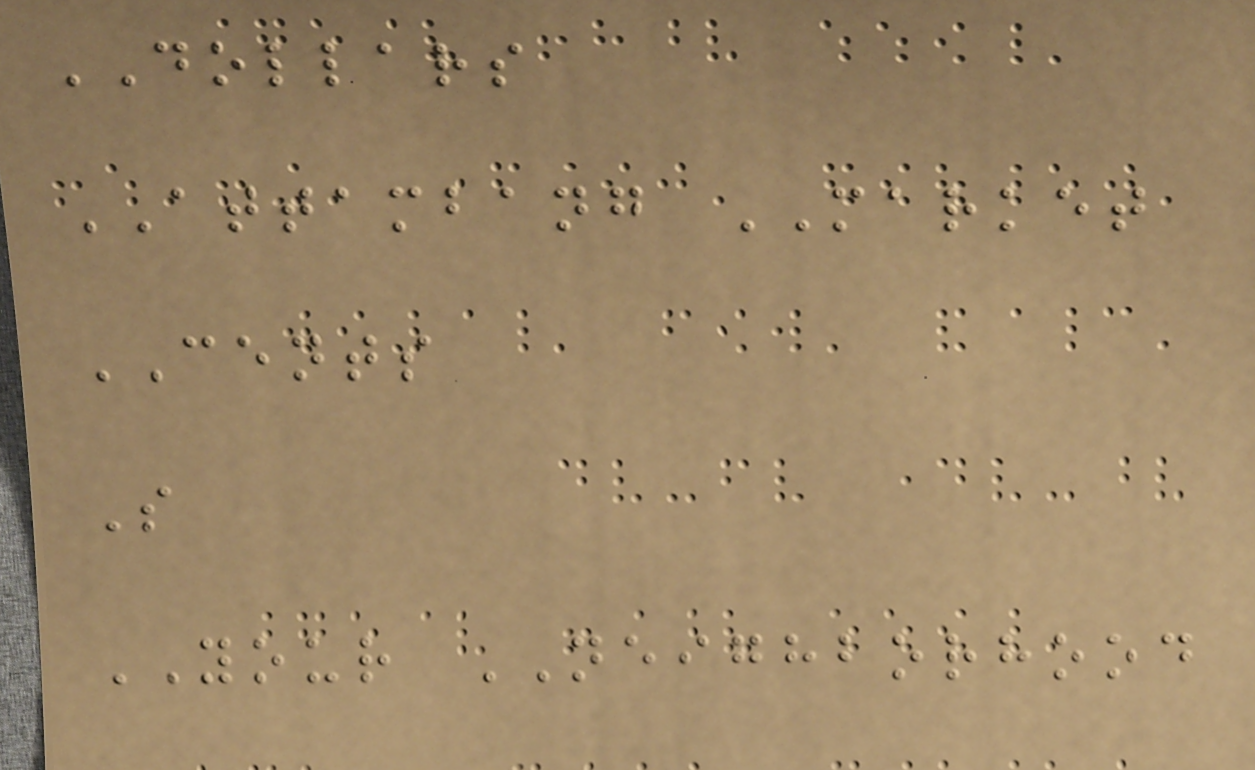DOLLARS
ATTAMBANG MARKET
CENTS
S
YOUR NEIGHBORHOOD
